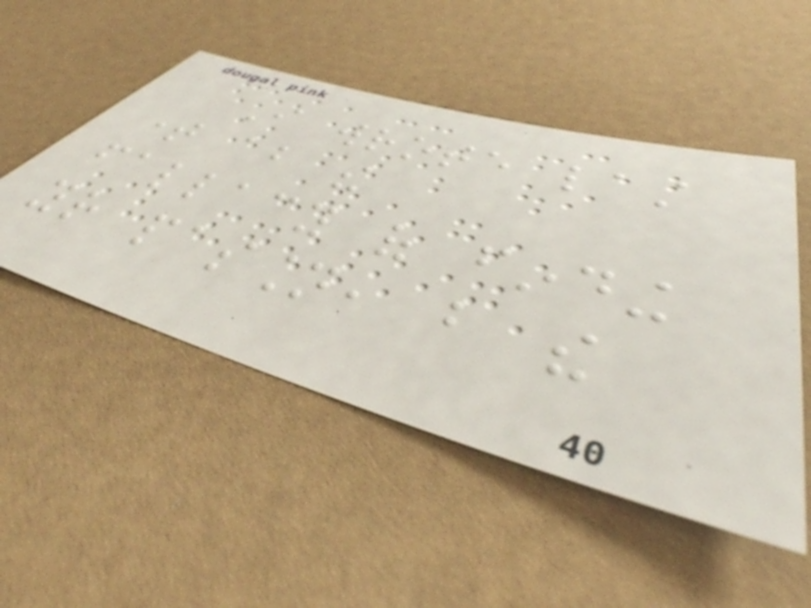I wrote last
time about the
fallacy of finding
your passion, but the
